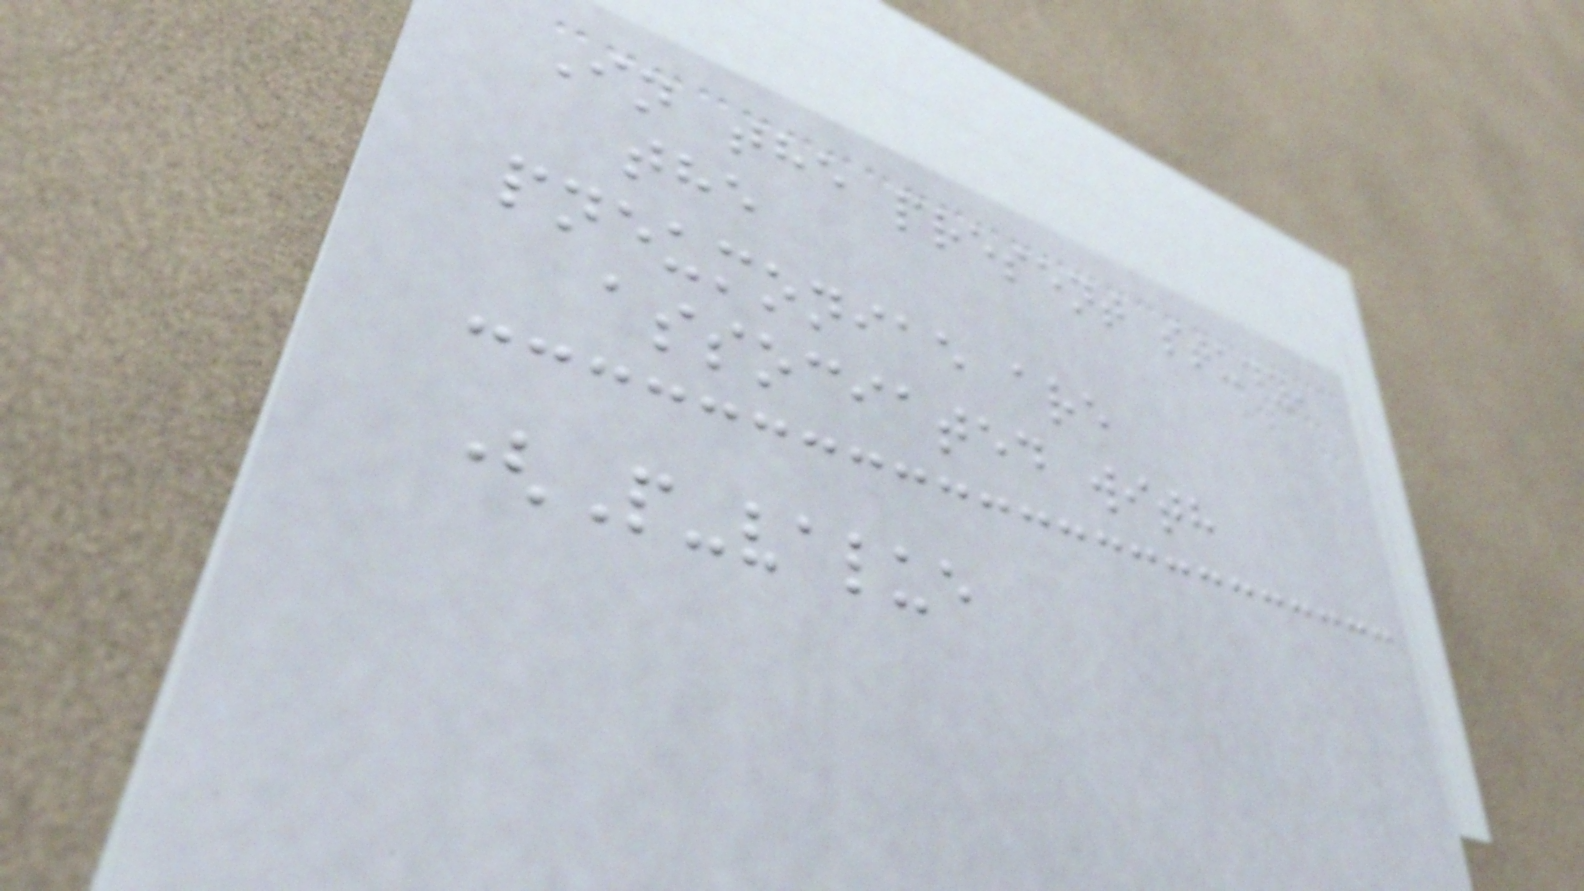In the present study,
the
pneumoniae are
associated with
(P-value
